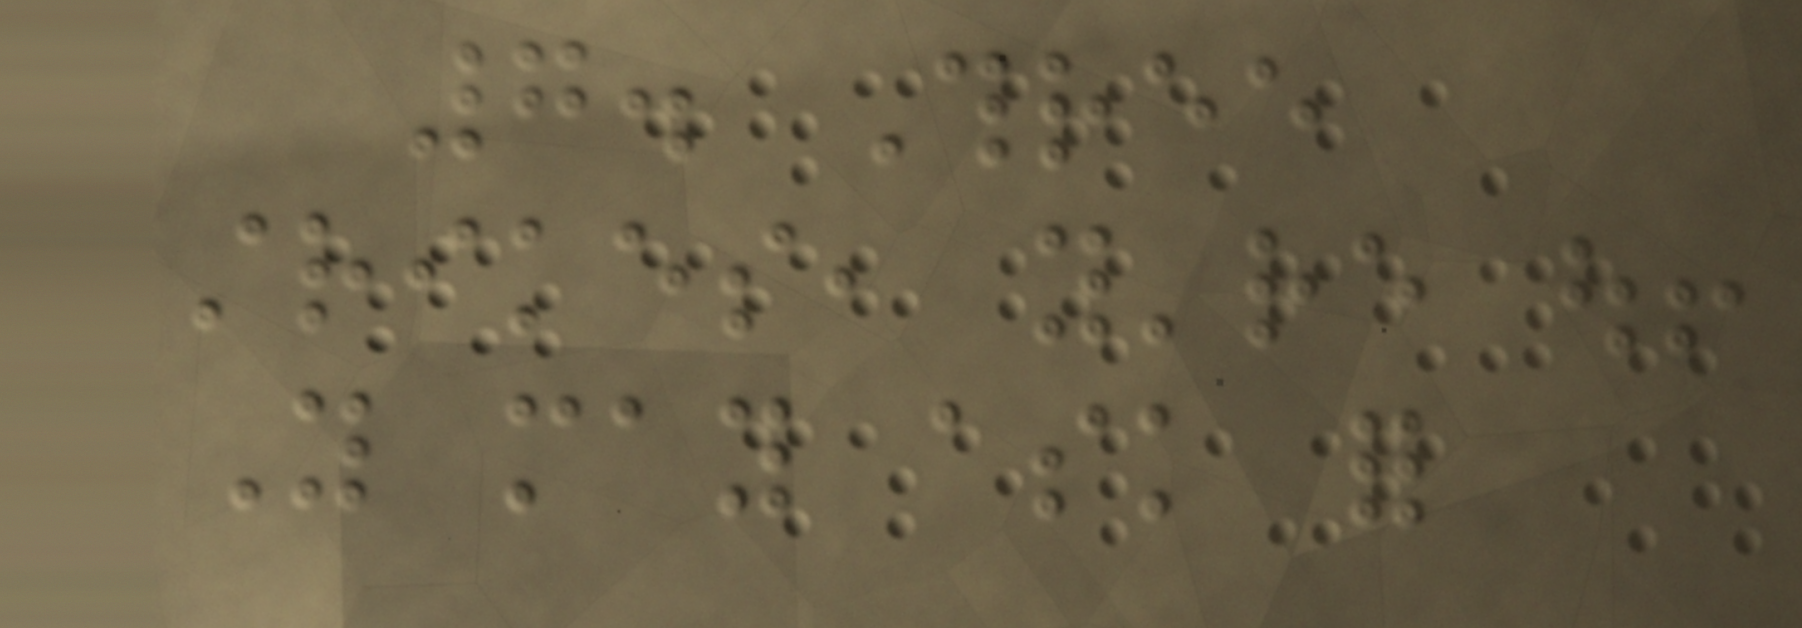7. Three
strikes, you're out!
You may ask for
